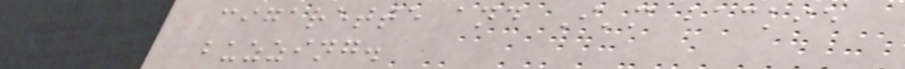cigarette and I'm backie
buzzing.
